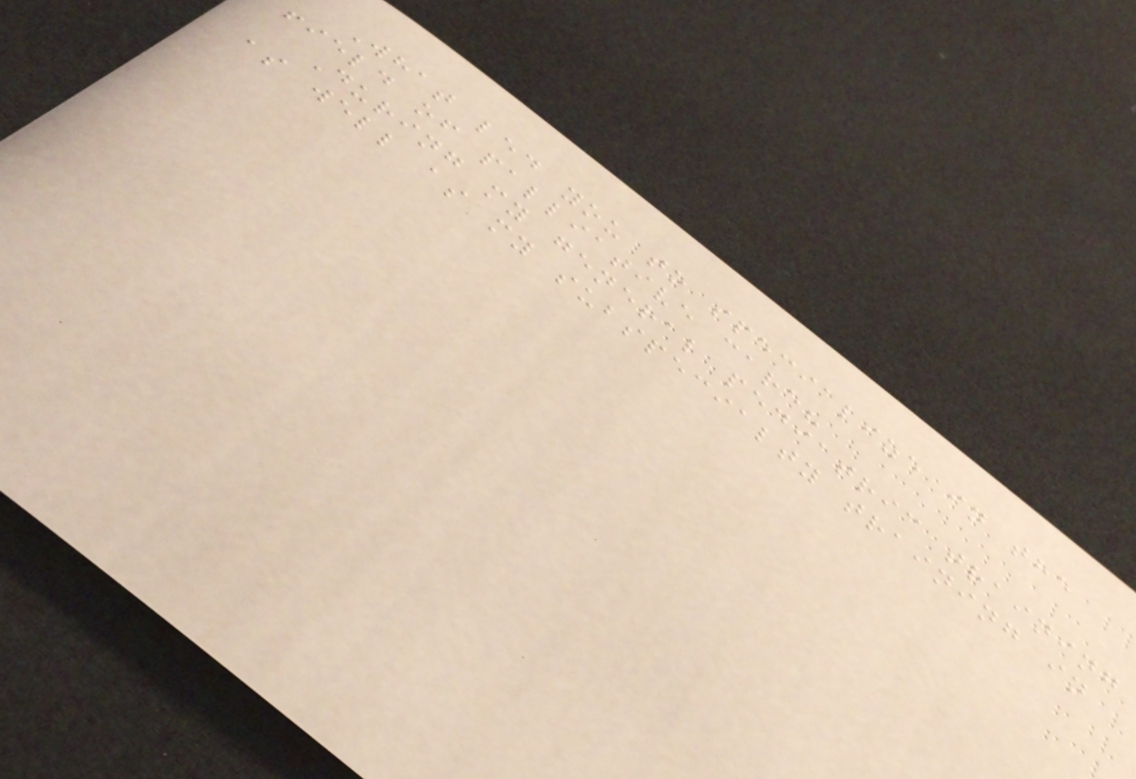What led you to specialize in the
field of palliative care?
During my general pediatric training
as well as my subspecialty training in
